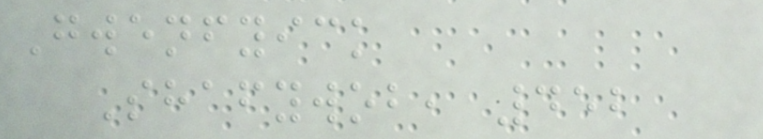Gwenfyick
Shafywob, 452
